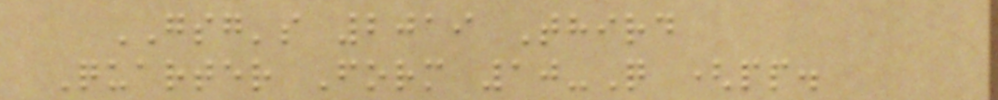GSG's 2019 Third
Quarter Form 10-Q (pp.
